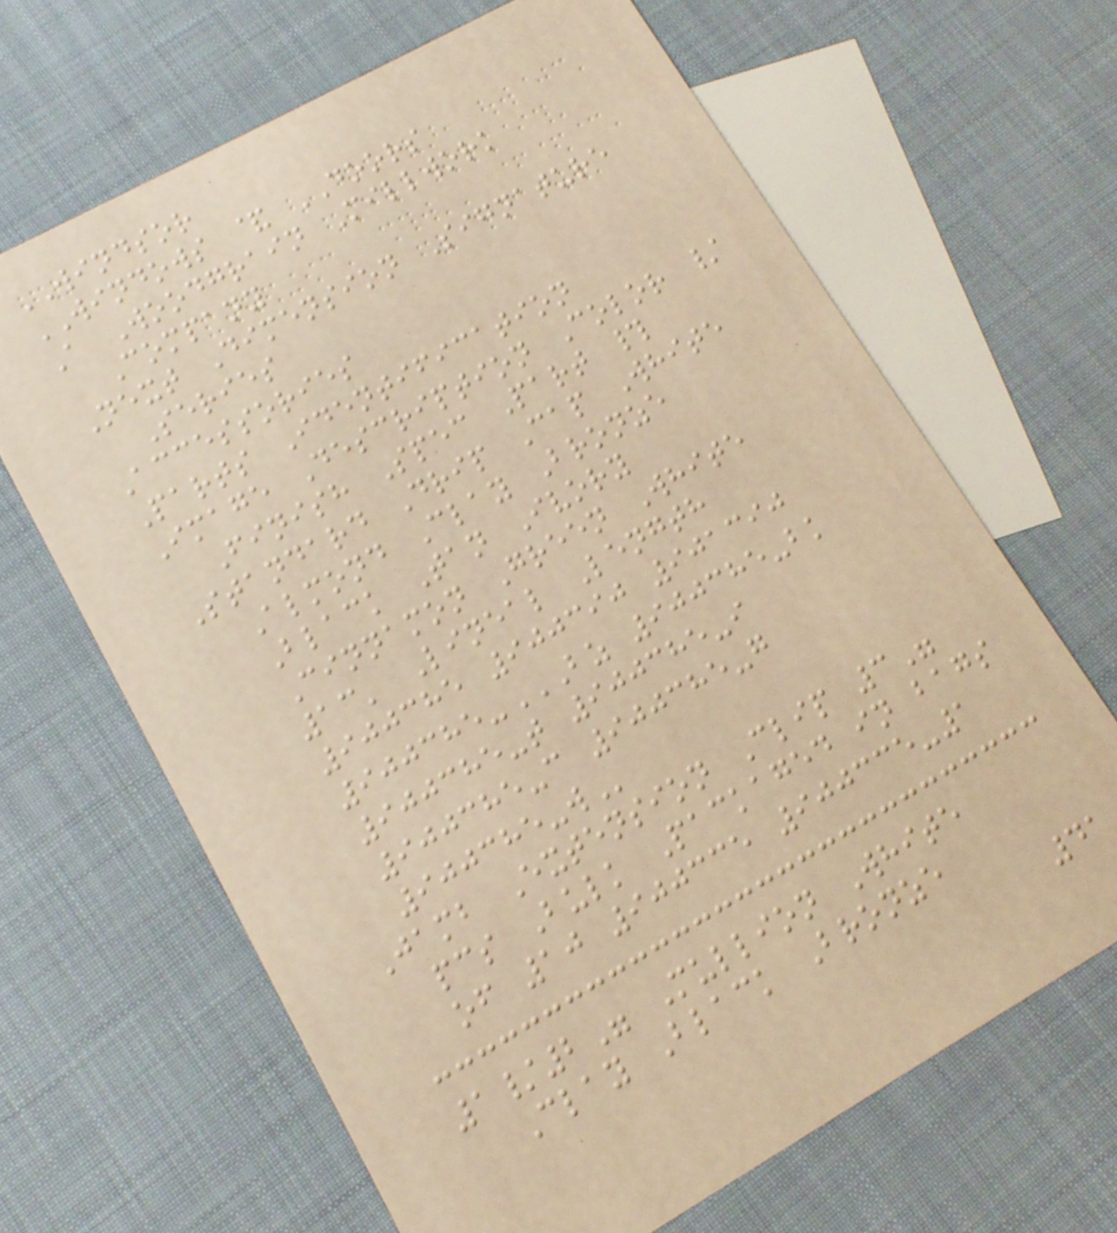WINDSOR
WINDOWS & DOORS
A Woodgrain Millwork
Company
Next Dimension Signature
Series
Accessories
Parts Identification
Image Description Color /
Finish Spec Part #
Standard Drip Cap White
Almond Clay Bronze
Black Tan Ivory
Cinnamon Green White
13' Lineal Length
900385 900390 901390
900385-BZ 900385-BK
900385-T 900385-I
900385-C 900385-G
900385-W
Jamb Extension Clip 3"
pcs Bulk Packaged in bags
of 10 900335 900335-1
1/2" Mullion White
Clay Black Bronze
41
